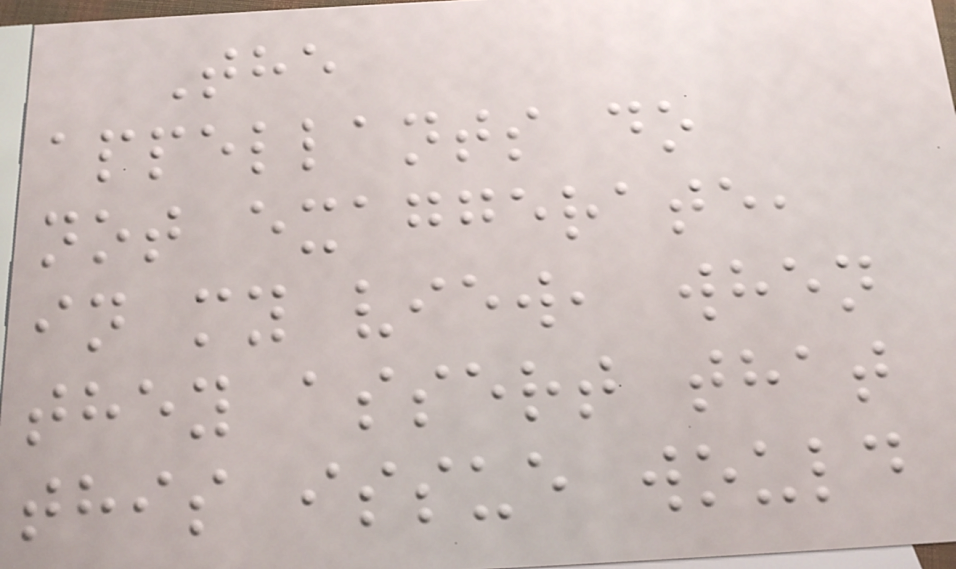The
appellants do
not exaggerate,
in my view, when
they assert that
this issue would
